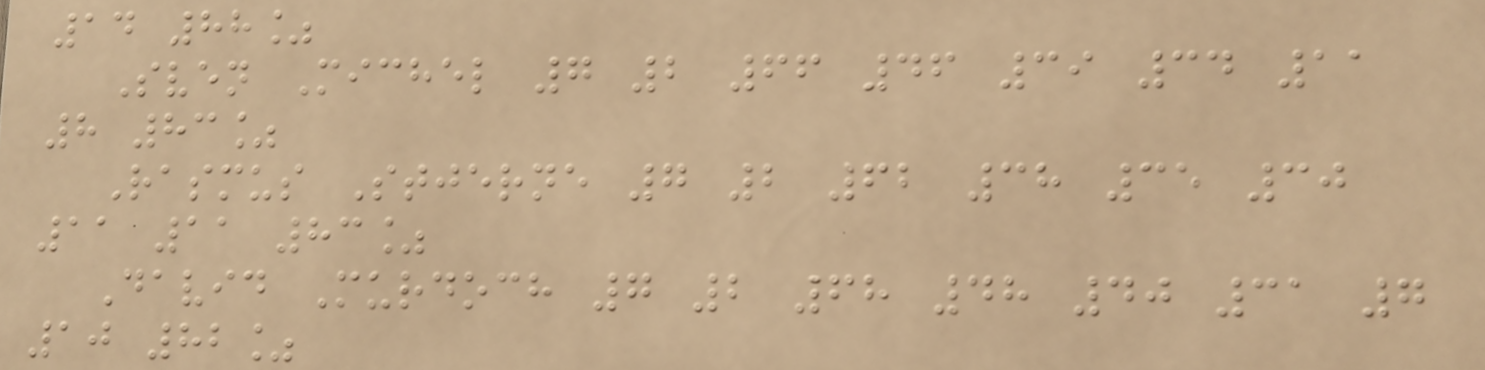14 88%
Sven Michel 7 2 66 46 39 34 11
8 83%
Rasmus Stjerne 7 2 62 38 35 30
11 11 83%
David Murdoch 7 2 68 48 40 31 7
10 82%
